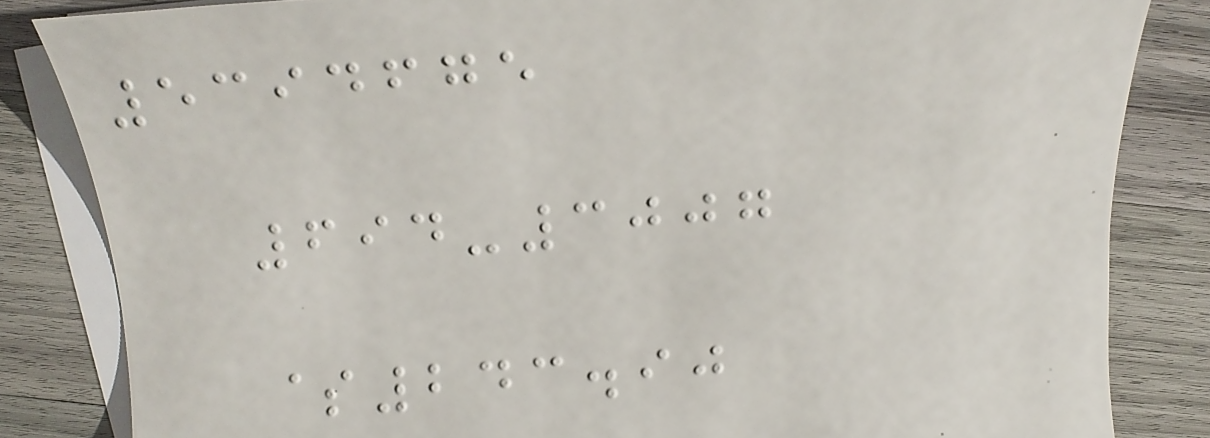5394675
694-3007
$243.90
